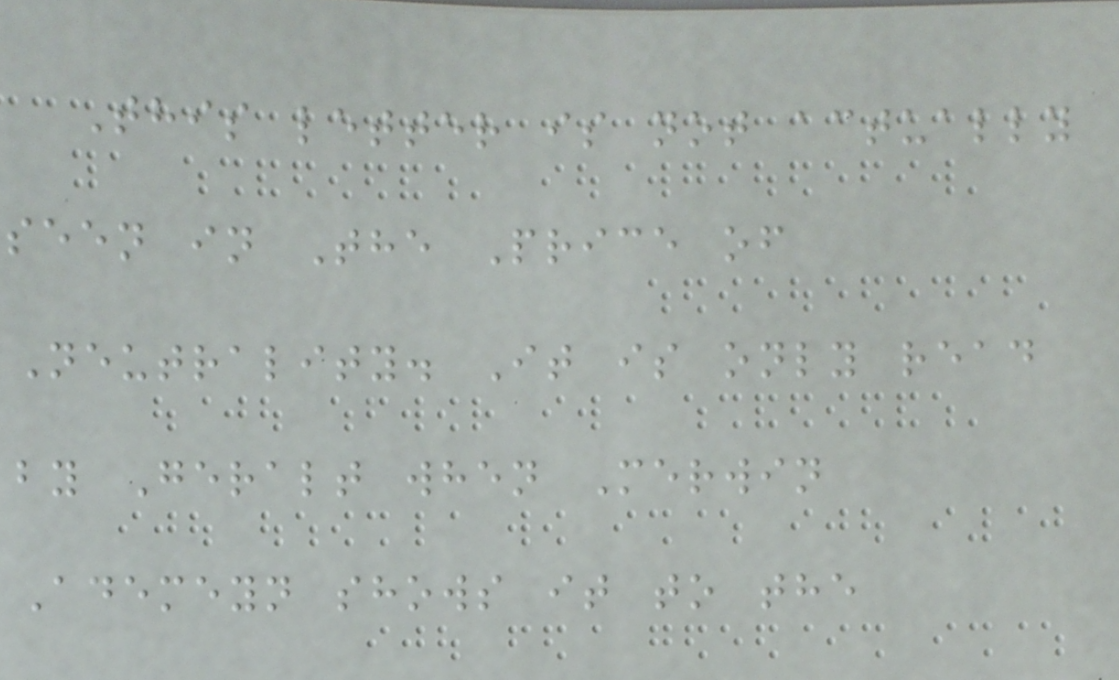This letter is not actually
seen in The Price of
Neutrality. It is only read
by Geralt when Merwin
Ademeyn shows it to the
